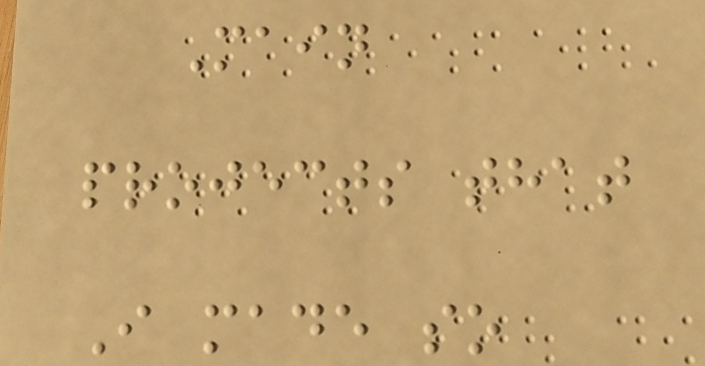Main
projects that
I made so
